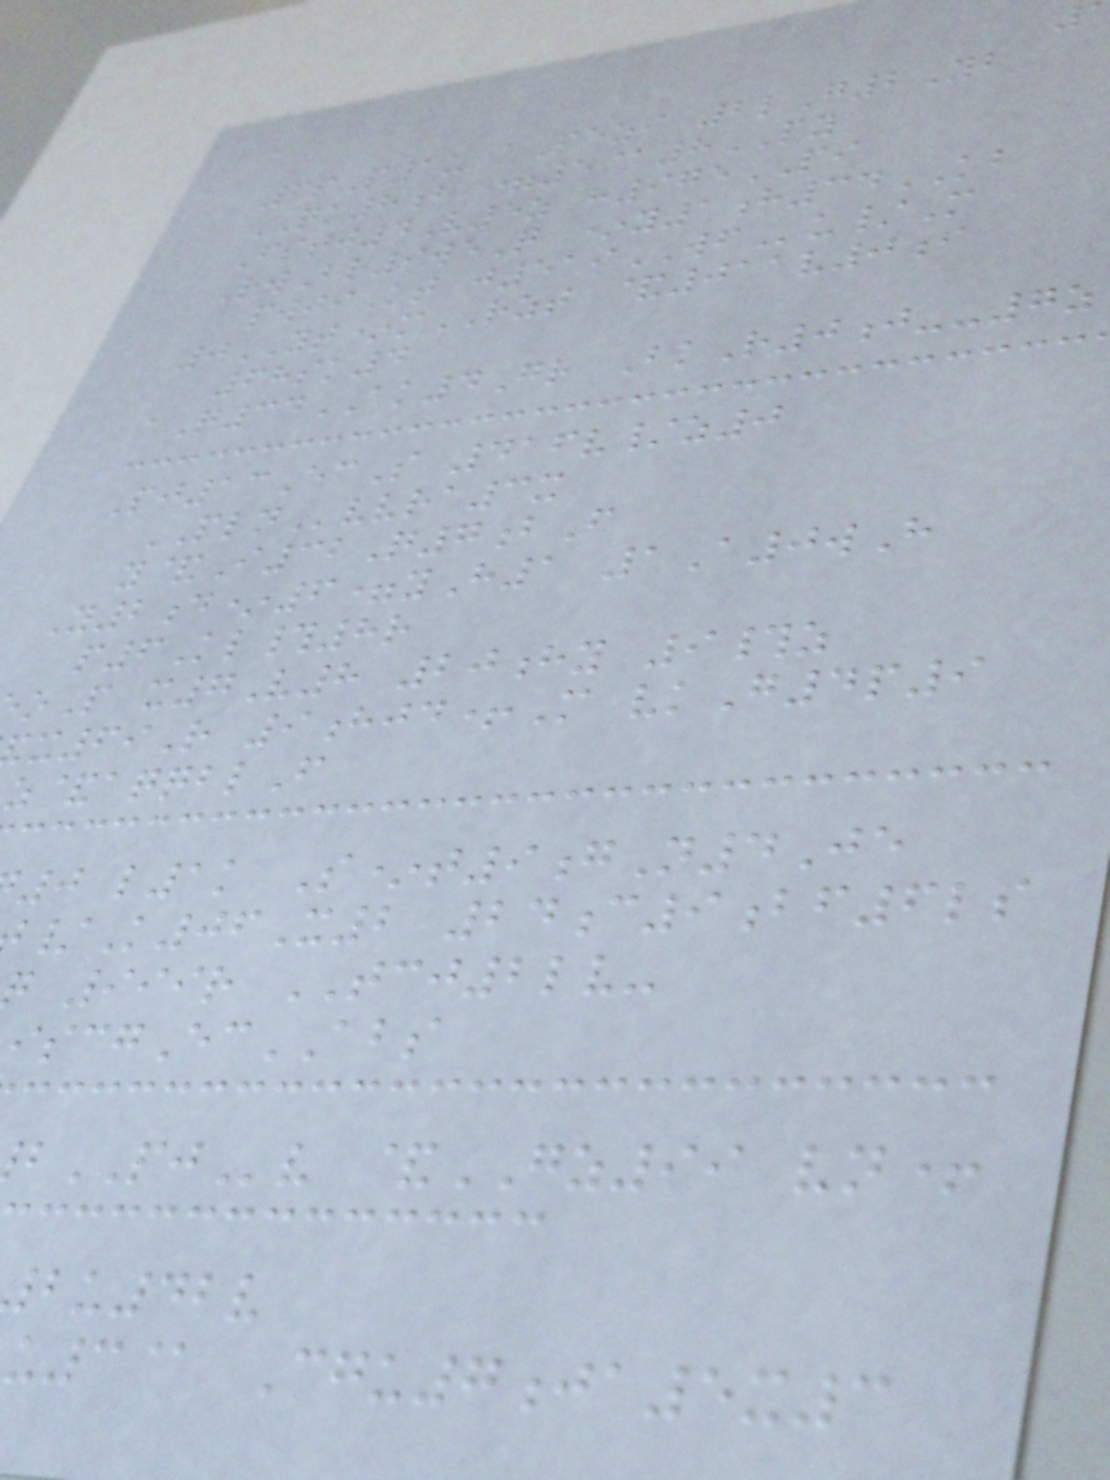6pP1u aPezi 2lG2Yb
QK8b =5@8PY
Fstj4V5z h975PI
RwBr9weQ *y1h34KB
pwjiKt j519WFu/M
0YT*mRZT &011v0i
68sk4
aQ34AK4Gr BkR0j--7z
Pj13EcS 416v/z0
PLNvvra3x
y&I32Q7bF
Y2d*6=yH1 1A0wH
p6Kl#8r
oP x7V8 20hy 9#z
x69R 9hjd+M vkG4p9
z&aqqblF
0 l1k S*t9gN4Je
/K06X2 24c9bf6ls
999r TCJ2lv-
iscgEcABS
PJv &GZ99 vn+
u42v
u3@ Cgu7ja5x3
